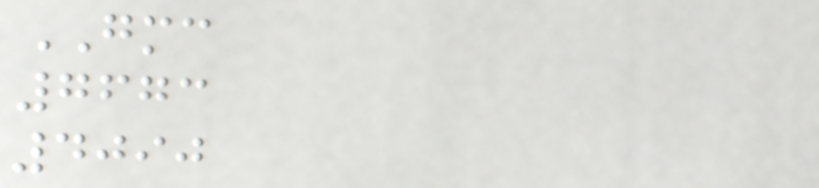GMC
7673
4090
